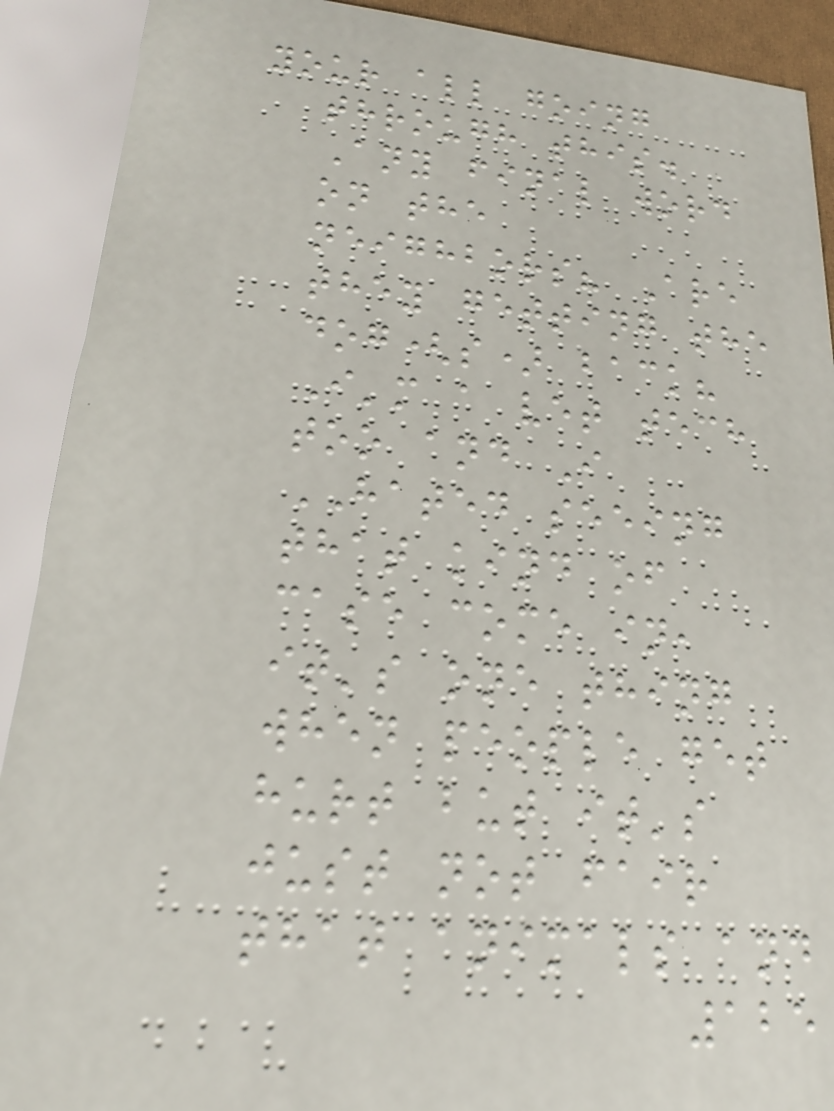your all going
through this.
Any final word
on the
neighbors? Are
they getting the
dog(s) back?
I'm a vet tech
too and I
HATED seeing
that kind of
case come in,
it's one thing
when people get
hurt but it's
just not fair
that animals and
125
